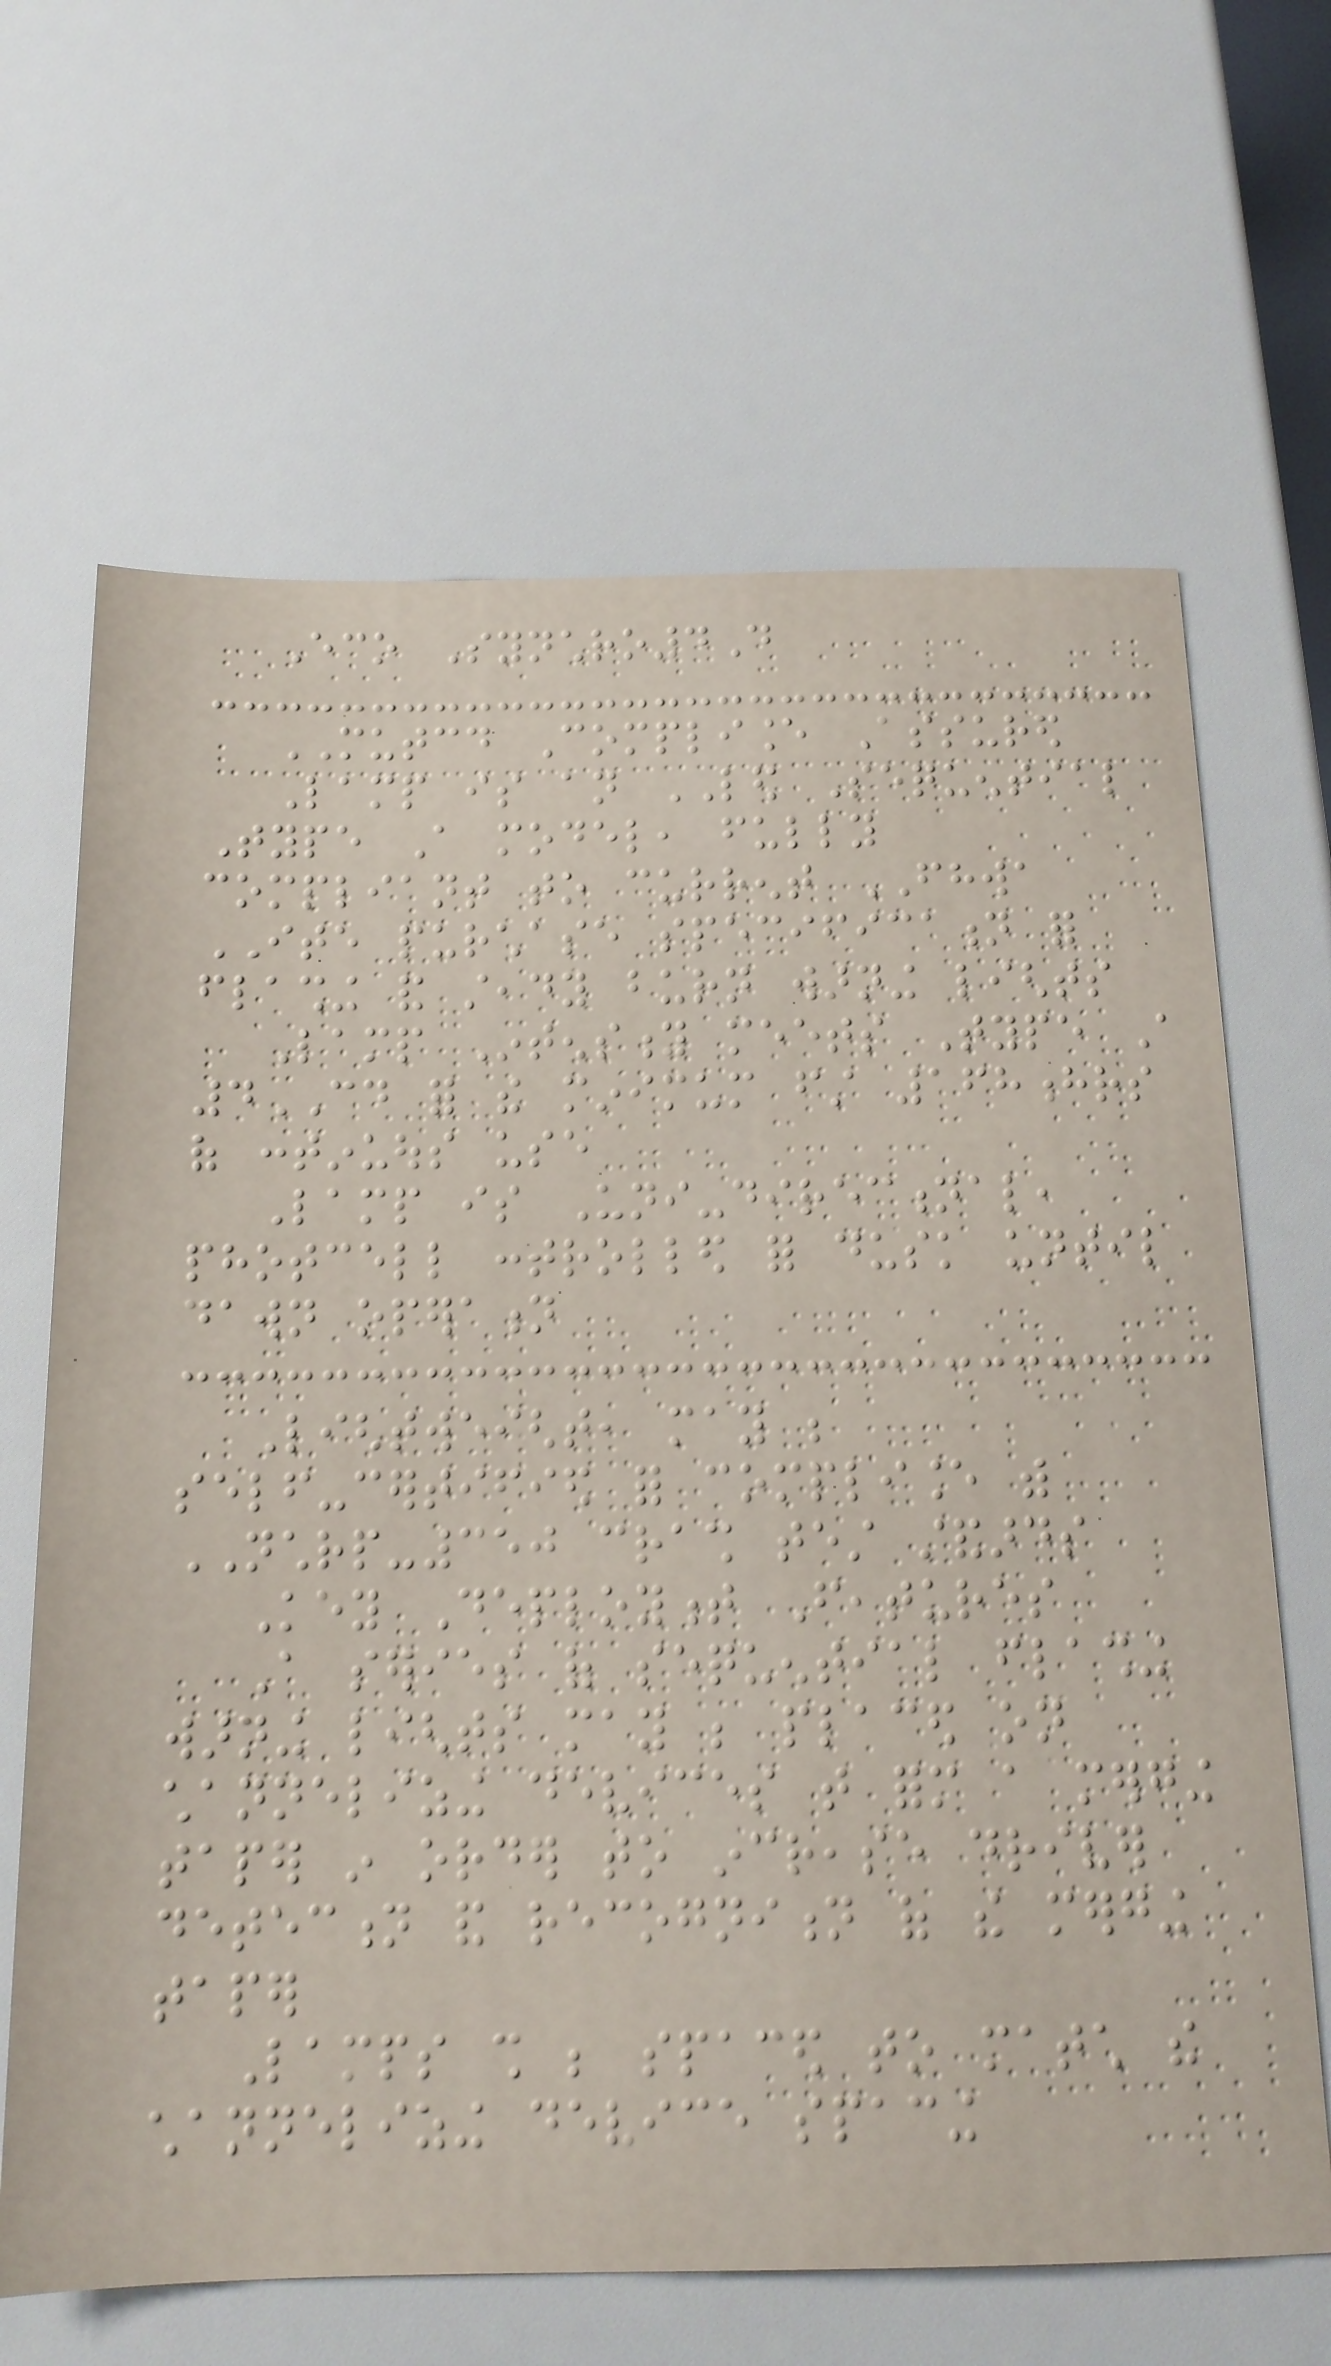Eco Synchro4D
MUTCD Compliance Assured
Lamp is an LED Sequential
Type A model, fully
compliant to current FHWA
ITE purchase specification for
flashing and steady burn warning lights
Lamp Intensity meets Type A
4CD for the minimum first 168hrs
of continuous use
Lamp is Uni-directional,
photcell controlled for dusk until
dawn operation
Lightweight, may be
self-certified for compliance with
NCHRP-350 crash test standards
Key Deployment Features
A series of sequential flashing
warning lights may be placed on
channelizing devices that form a merging
taper in order to increase driver
detection and recognition of the merging
taper
Lamps shall be spaced to match the
channelizing device spacing
